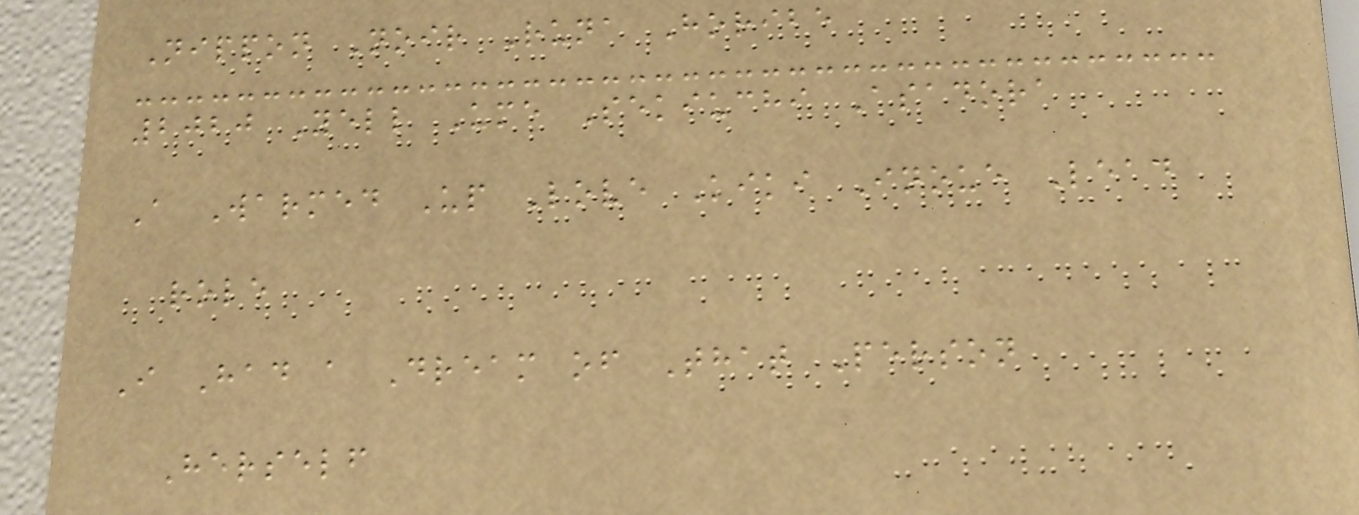Nippon Noir Runa Horibe
2020 Yell Ume Sekiuchi Asadora
A Warmed Up Love Kiki Inoue Lead
role
I Had a Dream of That Person
Herself
